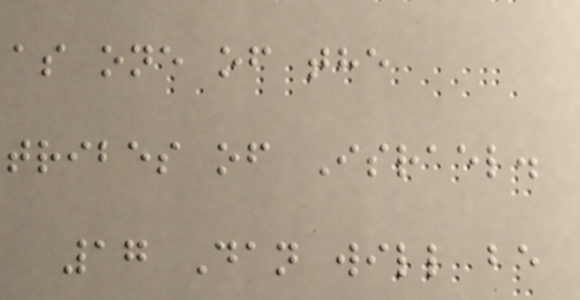as one of the
tribes of Israel.
17 Dan will be
